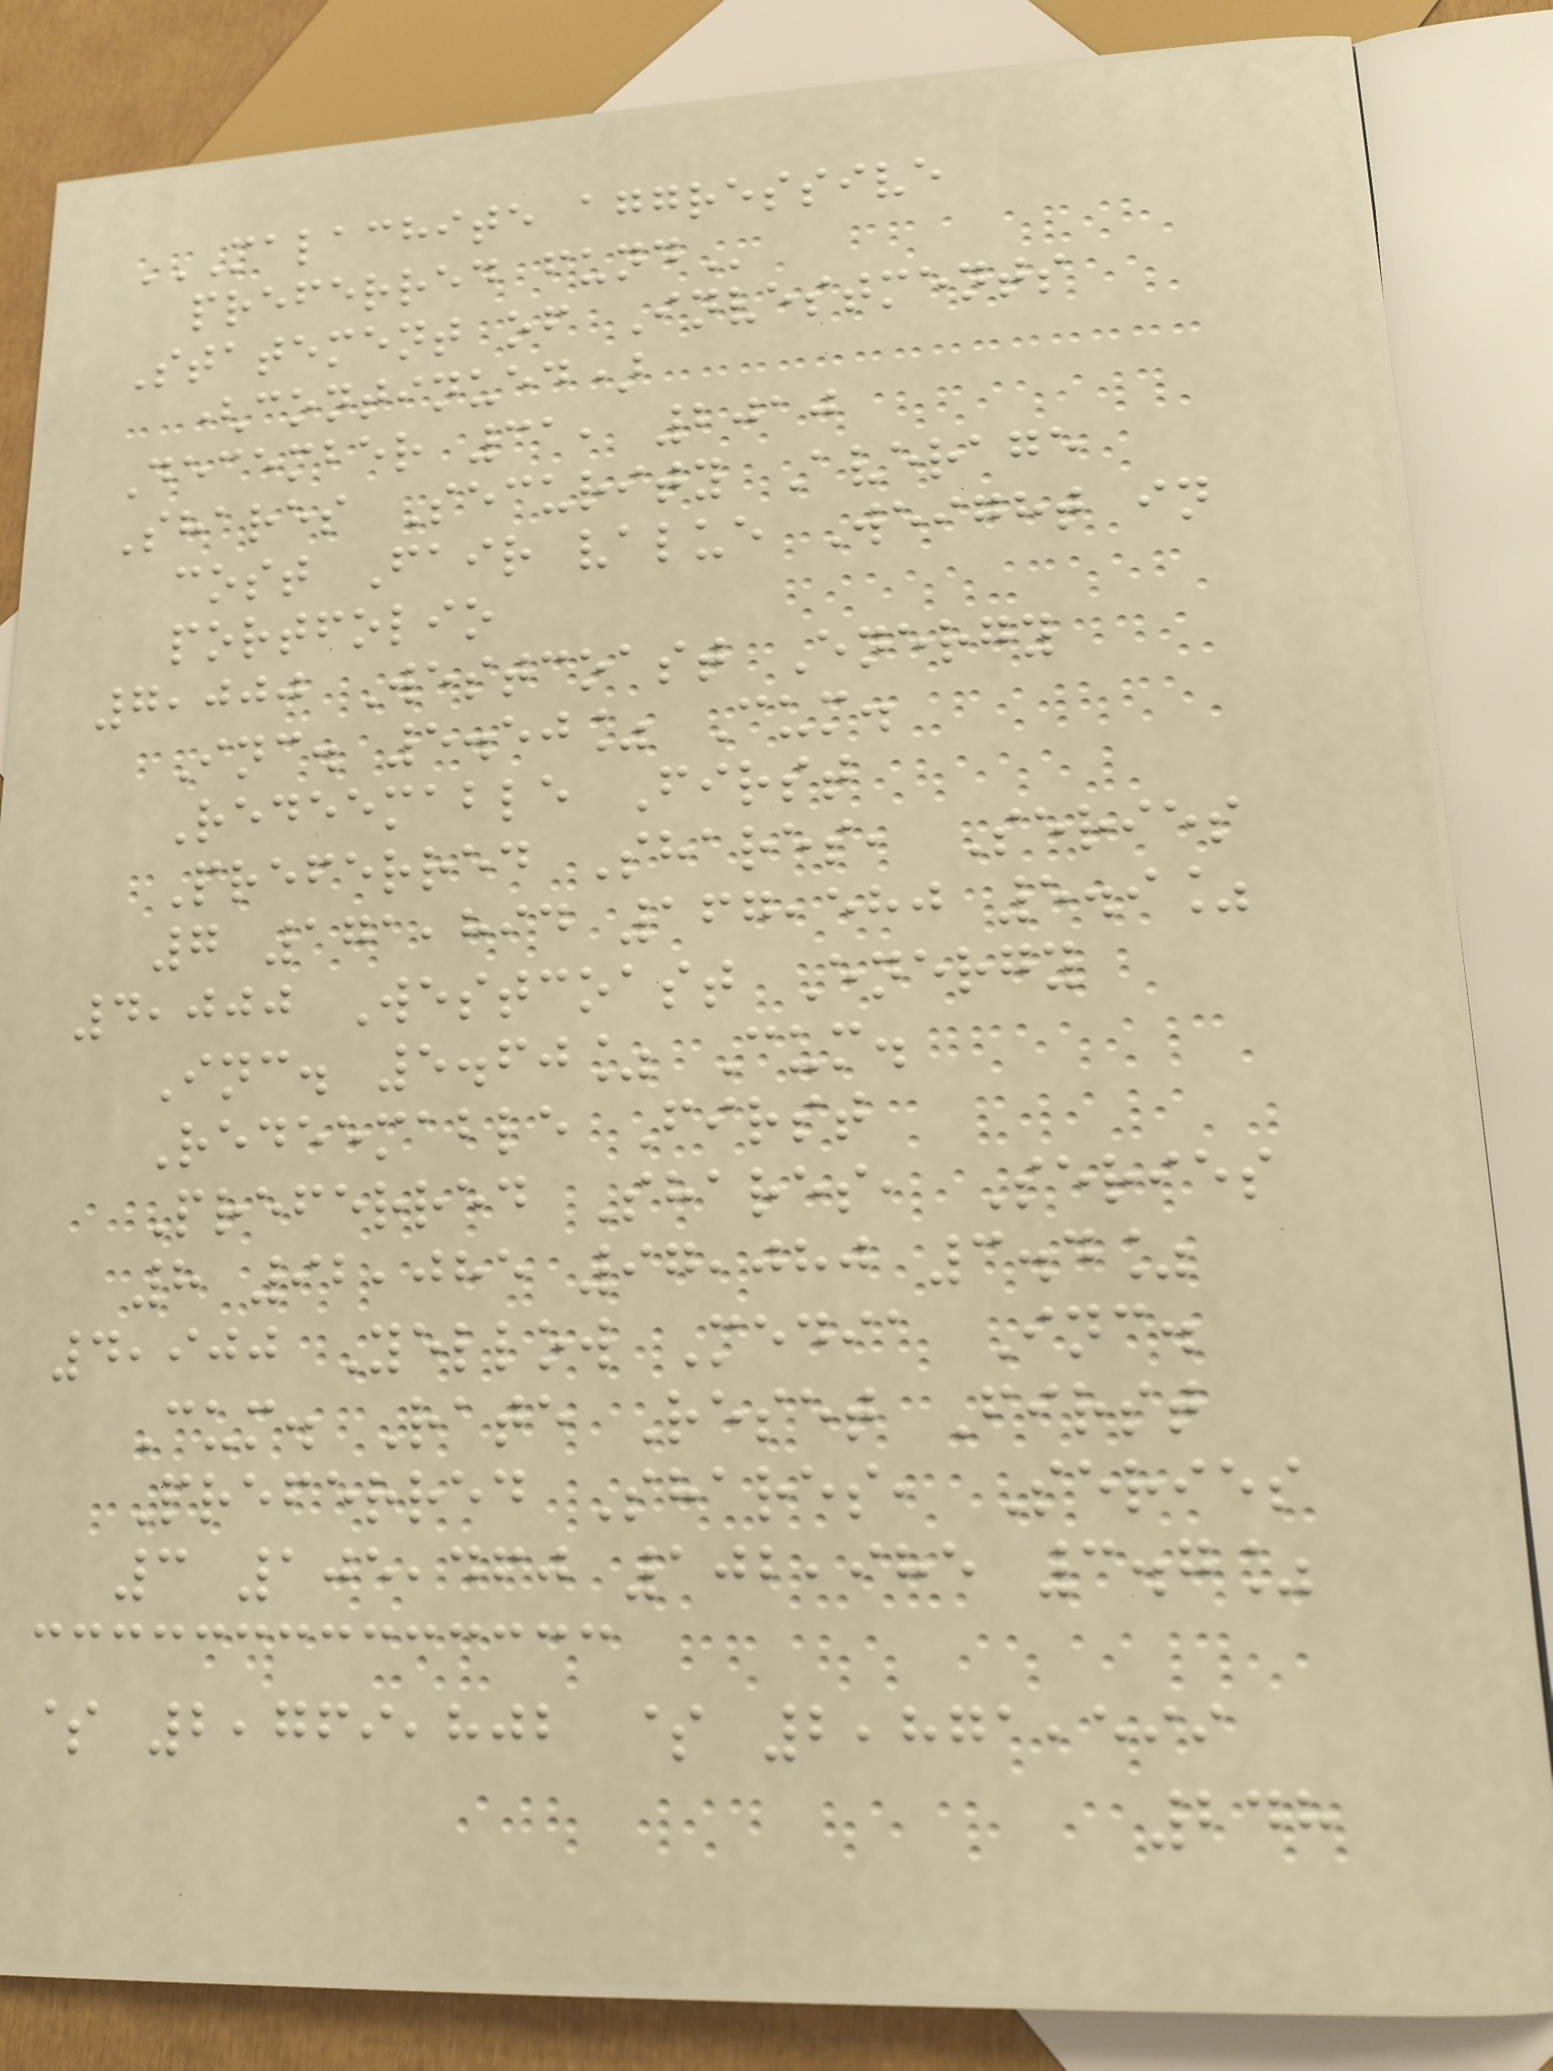MALACHITE AGGRESSIVE
PREFERRED FUND
Statement of Investments
(continued)
December 31, 2010
Shares Security Average
cost Fair value Weight in
portfolio
7,000 Westcoast Energy
Inc. 5.50% Cum.
Redeemable First
Preferred Shares, Series
7 171,894 167,580 5.9%
4,000 Westcoast Energy
Inc. 5.60% Cum.
Redeemable First
Preferred Shares, Series
8 92,085 97,080 3.4%
4,900 Yellow Media Inc.
Cum. Rate Reset First
Preferred Shares, Series
3 105,460 102,985 3.7%
$ 2,769,802 $ 2,871,599
248
